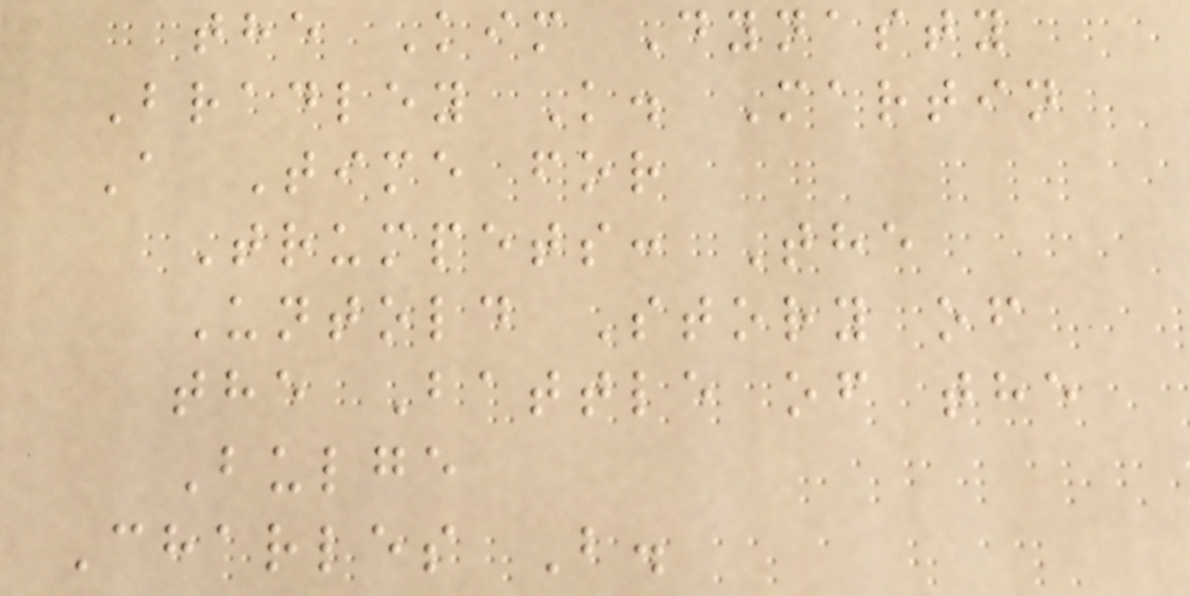the Kim Dynasty
Bradley K. Martin
A Time for
Trumpets: The
Untold Story of
the Battle of the
Bulge
Charles B.
